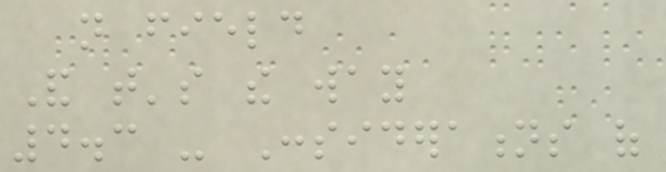not field
And that's the way
4.3 - Considerations of
